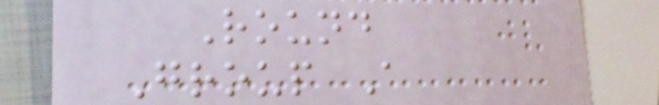Round
Group A
